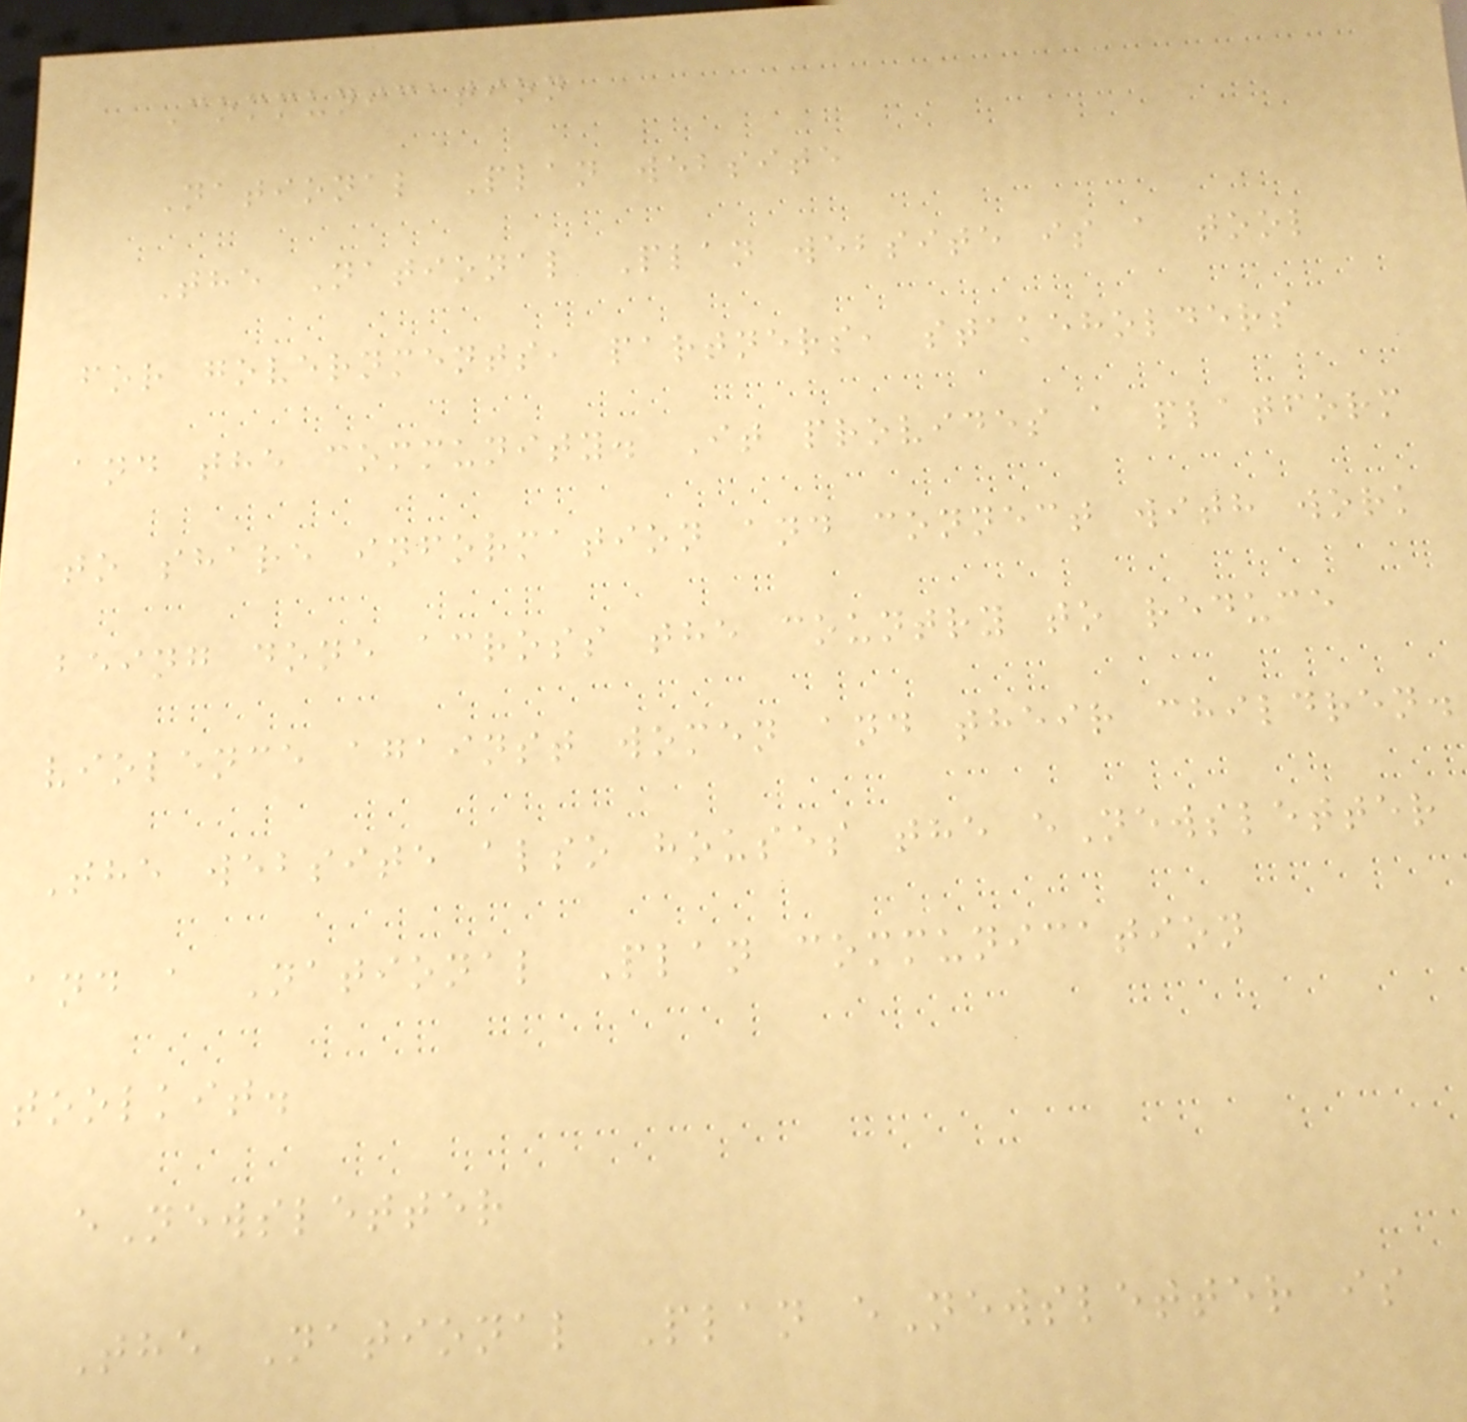Communication
National Plan website
The National Plan website is a tool
for governments, partners, stakeholders
and the community. It provides a platform
to share information and connect with work
being done across the country to reduce
violence against women and their children.
The website also houses the eNewsletter
and a National Plan communication
toolkit.
eNewsletter
The National Plan eNewsletter is
